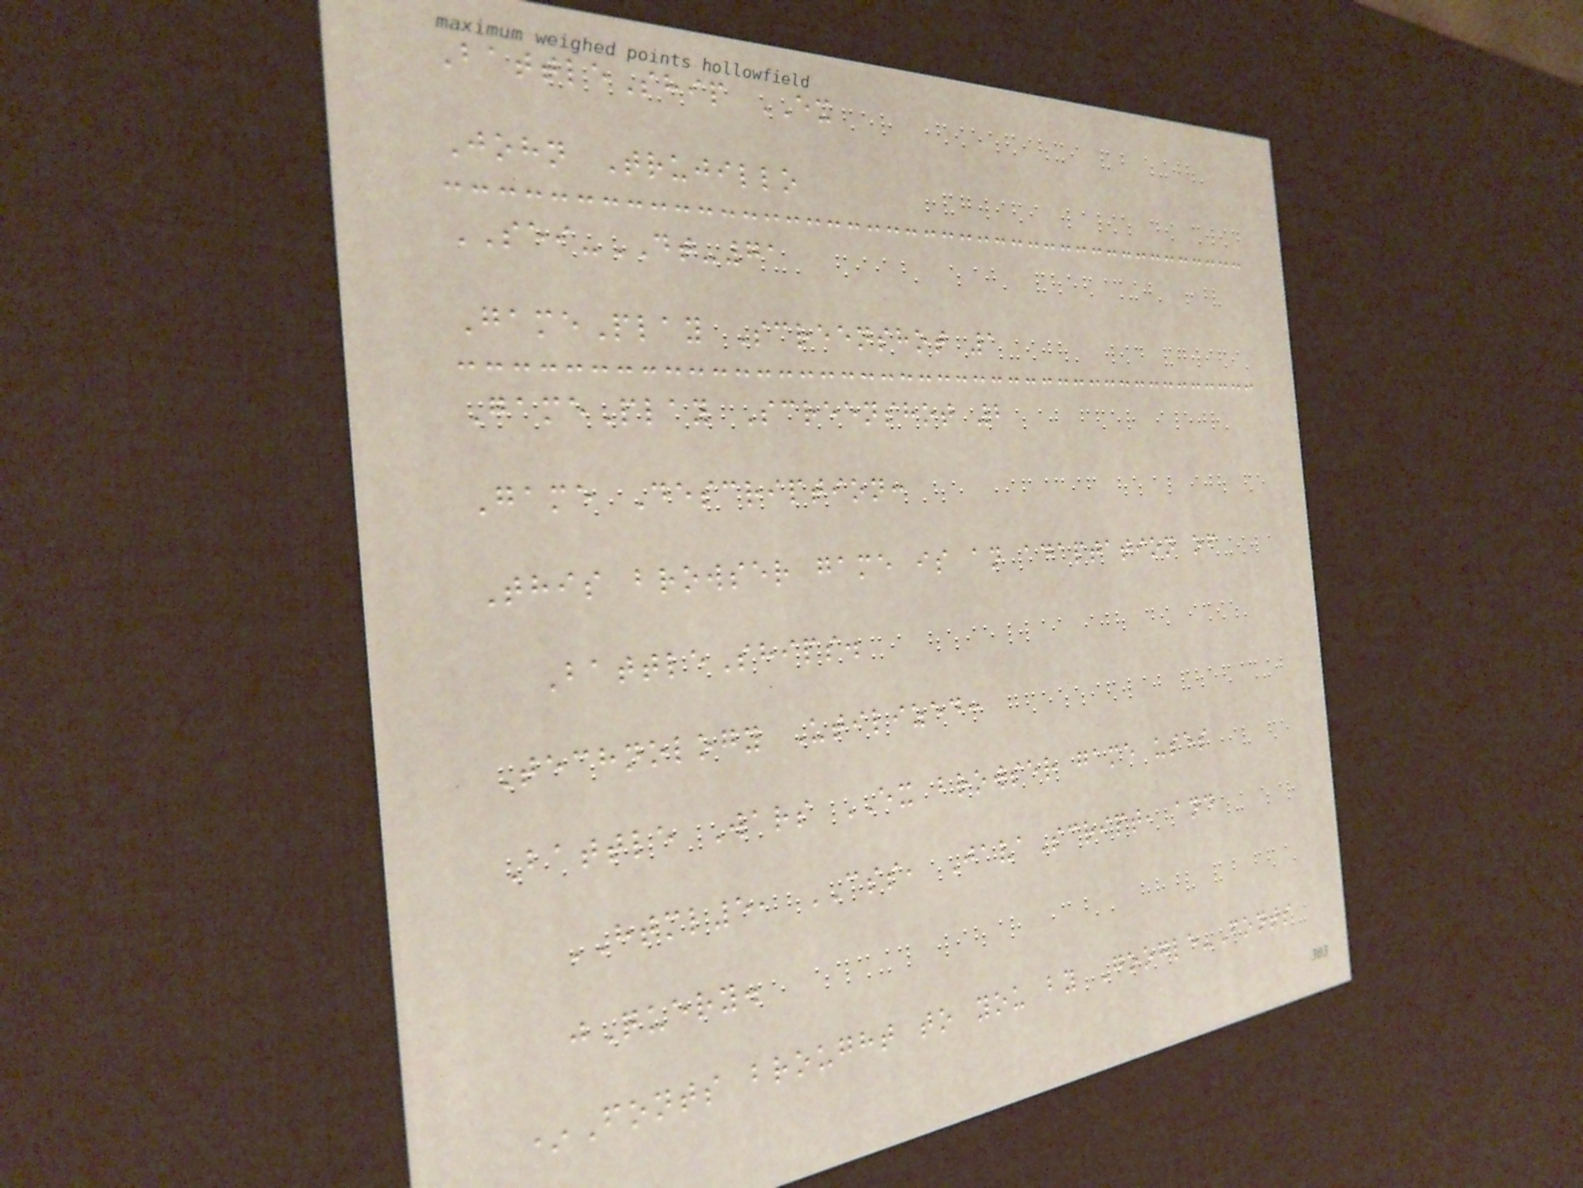BattleShip EX
John Trujillo
SEI-DT-71
GamePlay Screenshot 1
GamePlay Screenshot 2
Game Description:
This browser game is an adaptation of
BattleShips.
Technology Utilized:
Battle Wars EX browser game uses
HTML5, CSS, JavaScript, and
jQuery.
*Fonts brought to you by Google-Fonts
